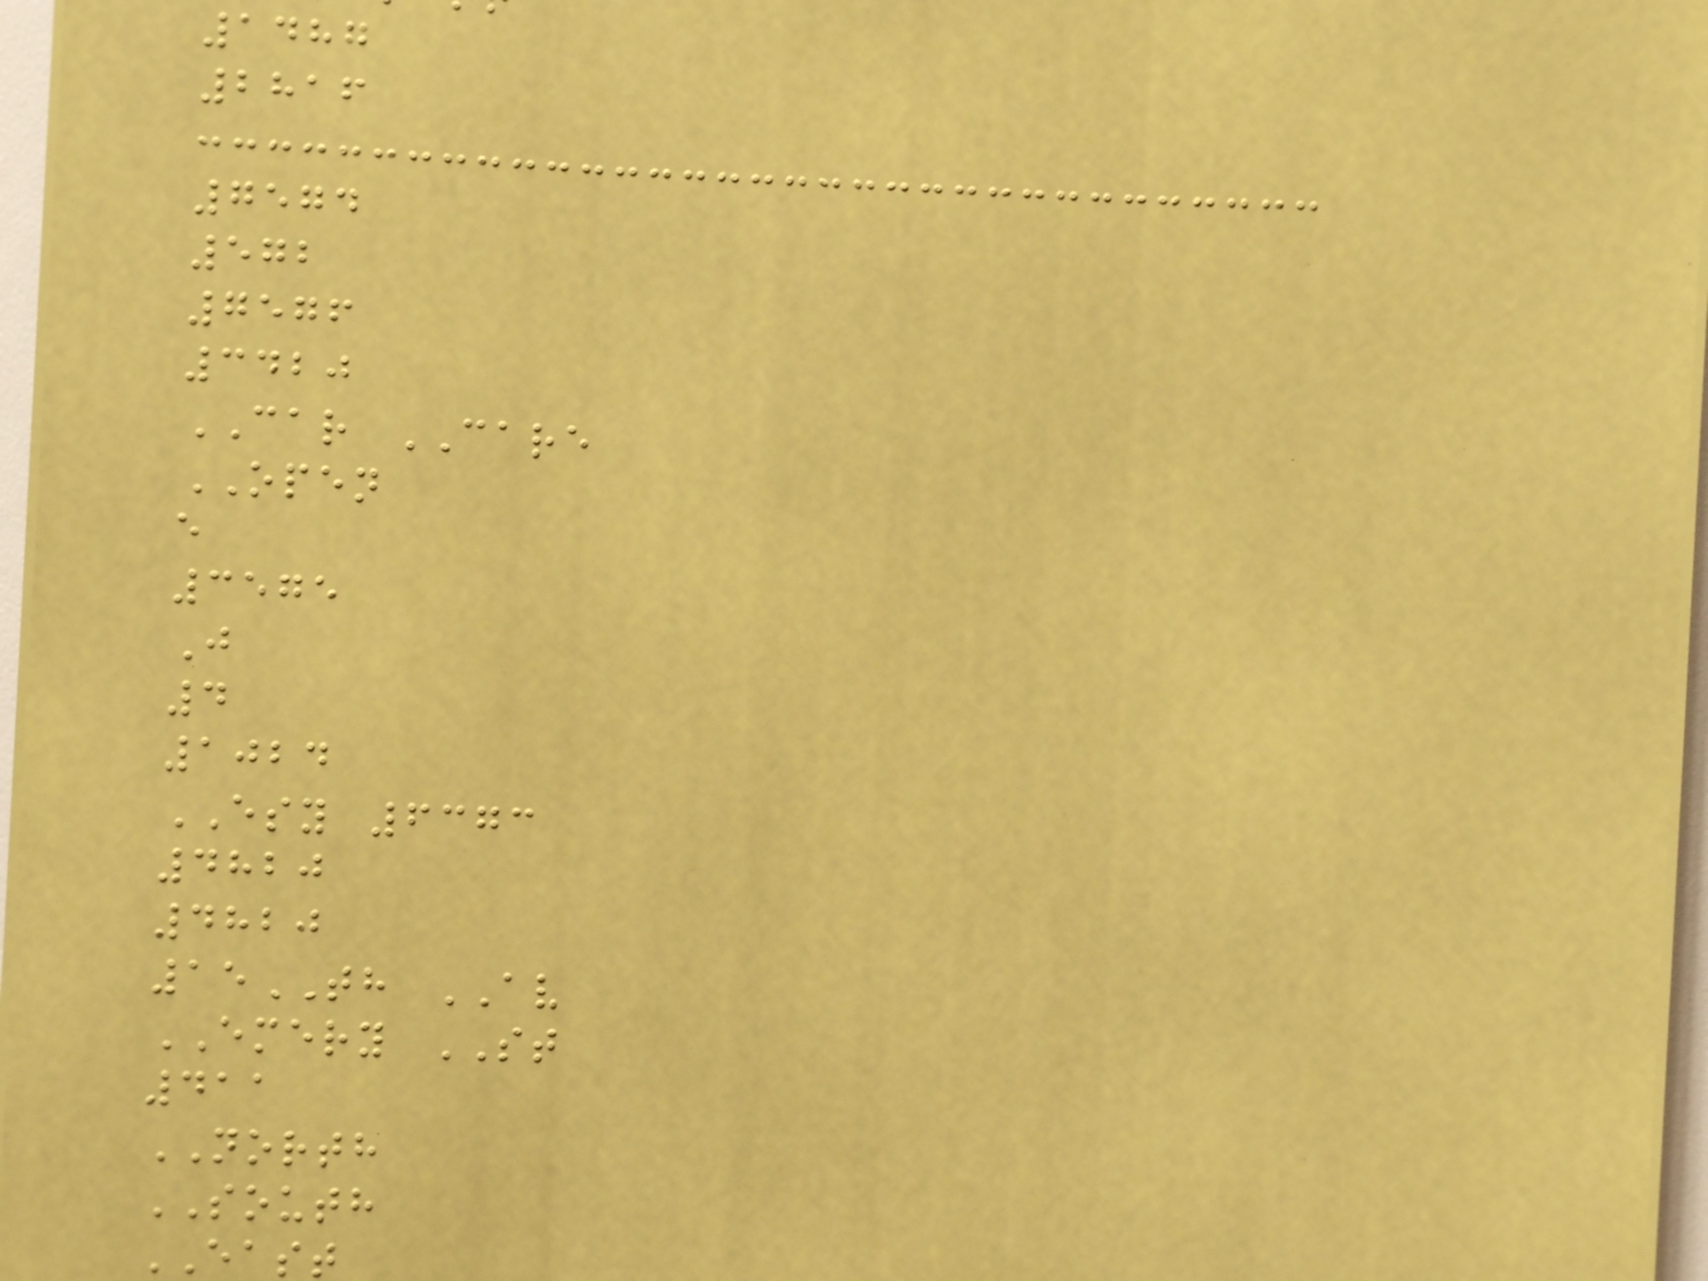1487
2816
7574
572
7576
3420
CAR CARE
OPEN
e
3575
J
4
1024
ESY 6373
4820
4820
15TH AV
EMERY ST
411
NORTH
SOUTH
EAST
